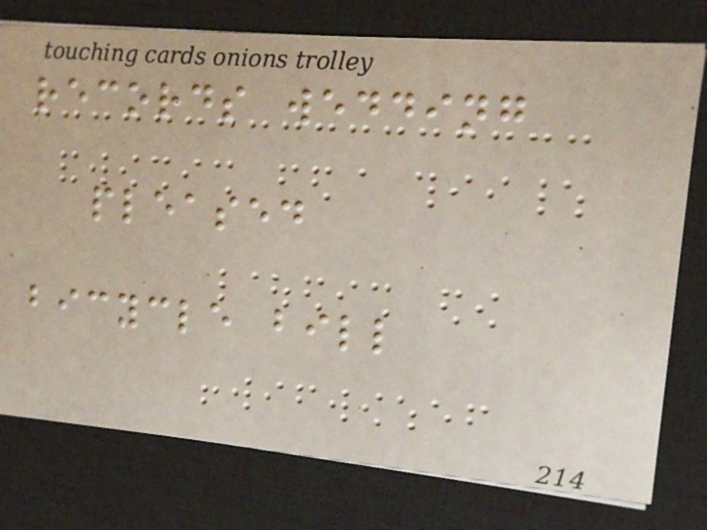records wedding
pleased
bicycle bill
